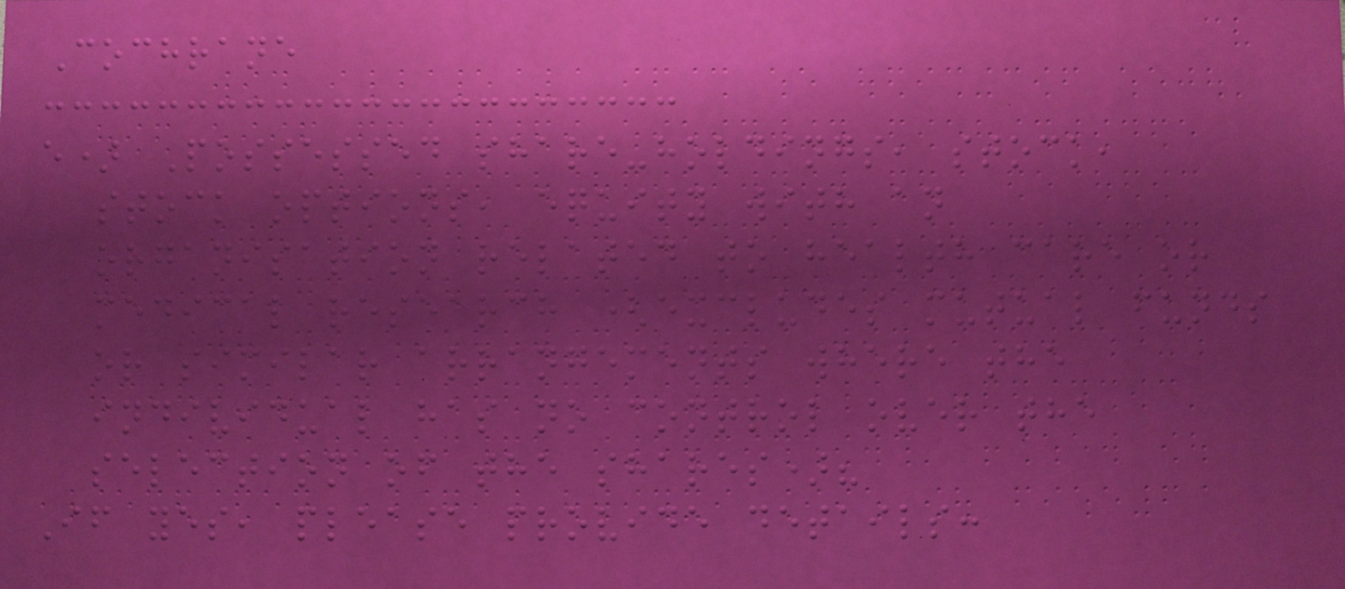Cochrane
e) Possessed share-holdings, stock,
stock options, equity with an
organisation related to health care or
medical research (excludes mutual funds
or similar arrangements where the
individual has no control over the
selection of the shares)?
If yes, please provide details:
